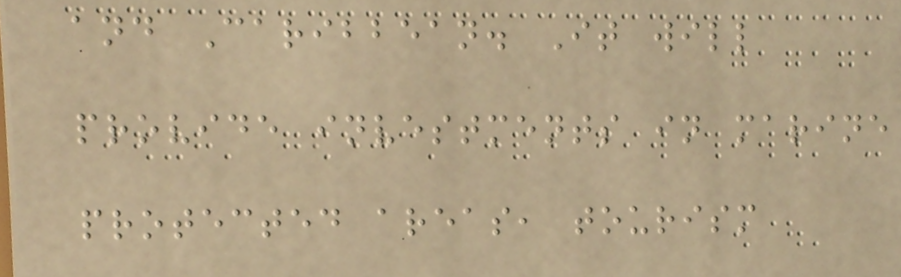and Caribbean. It will
provide investments in marine
protected areas, tourism
